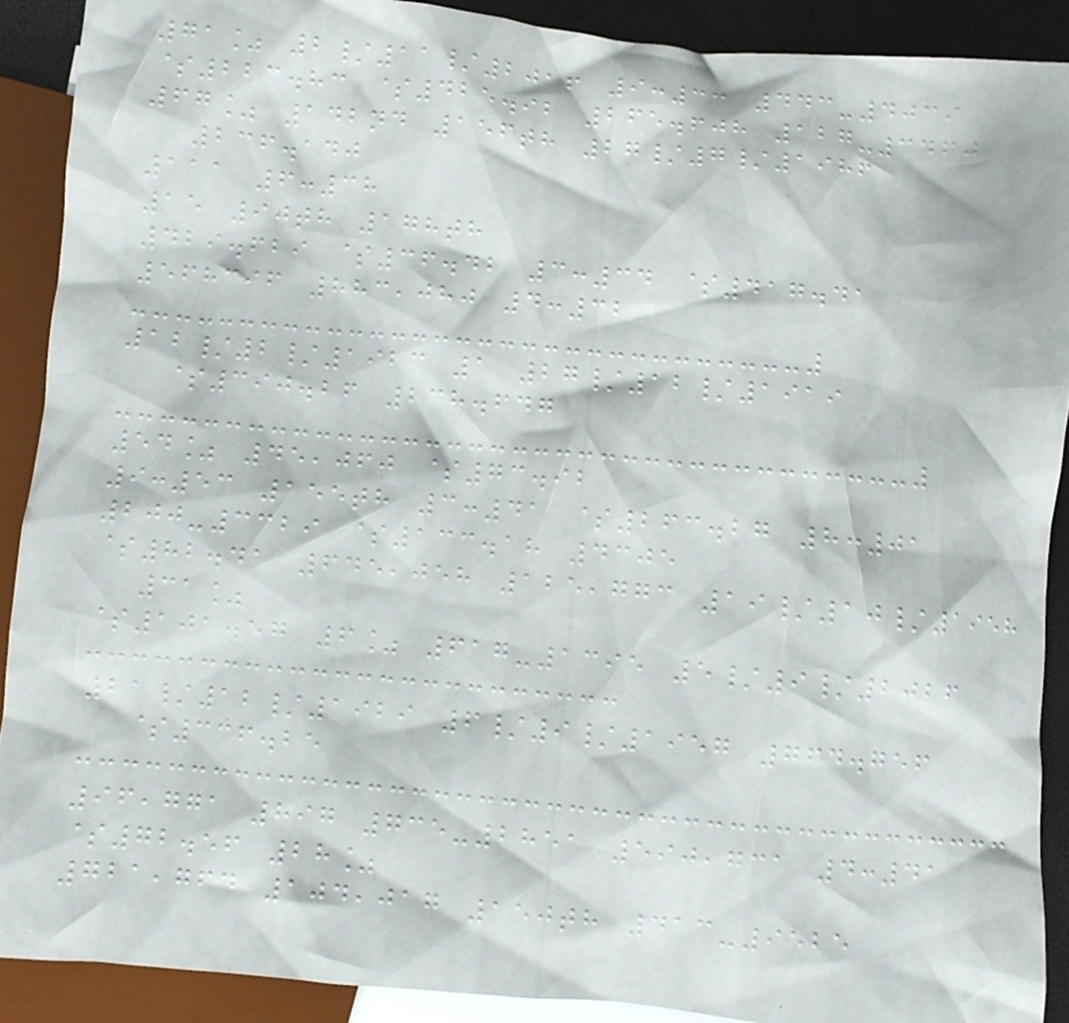71% 2/11/2016 9:33 443-4039
$223.83 $425.92 265.608 127-3460
67% 142nd 156th 27/7/1986
236.140
111 6:38
15 90th 178th
429.629 $36.42 3:34 $417.41
568396 883,080 4:32
12/2/1923 1 27/12/1919
$390.26 238.647
54% 45,060 $73.92
9:53 155th 3:41 $263.27 8:01
200-3329 $133.18 4305
$82.41 645,058 125,773 19/10/1958
31%
$101.57 6% 617-1395 5/9/2026
21/12/1929 6/9/1957 764.756
$336.25
96,771 897 735-2851 590,731 4:41
$72.56 28%
721,764 104,017 150th 413-9525
